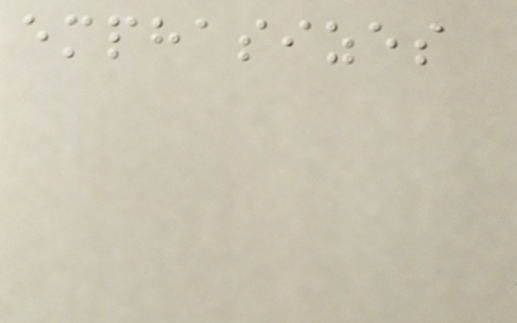emphasizes
